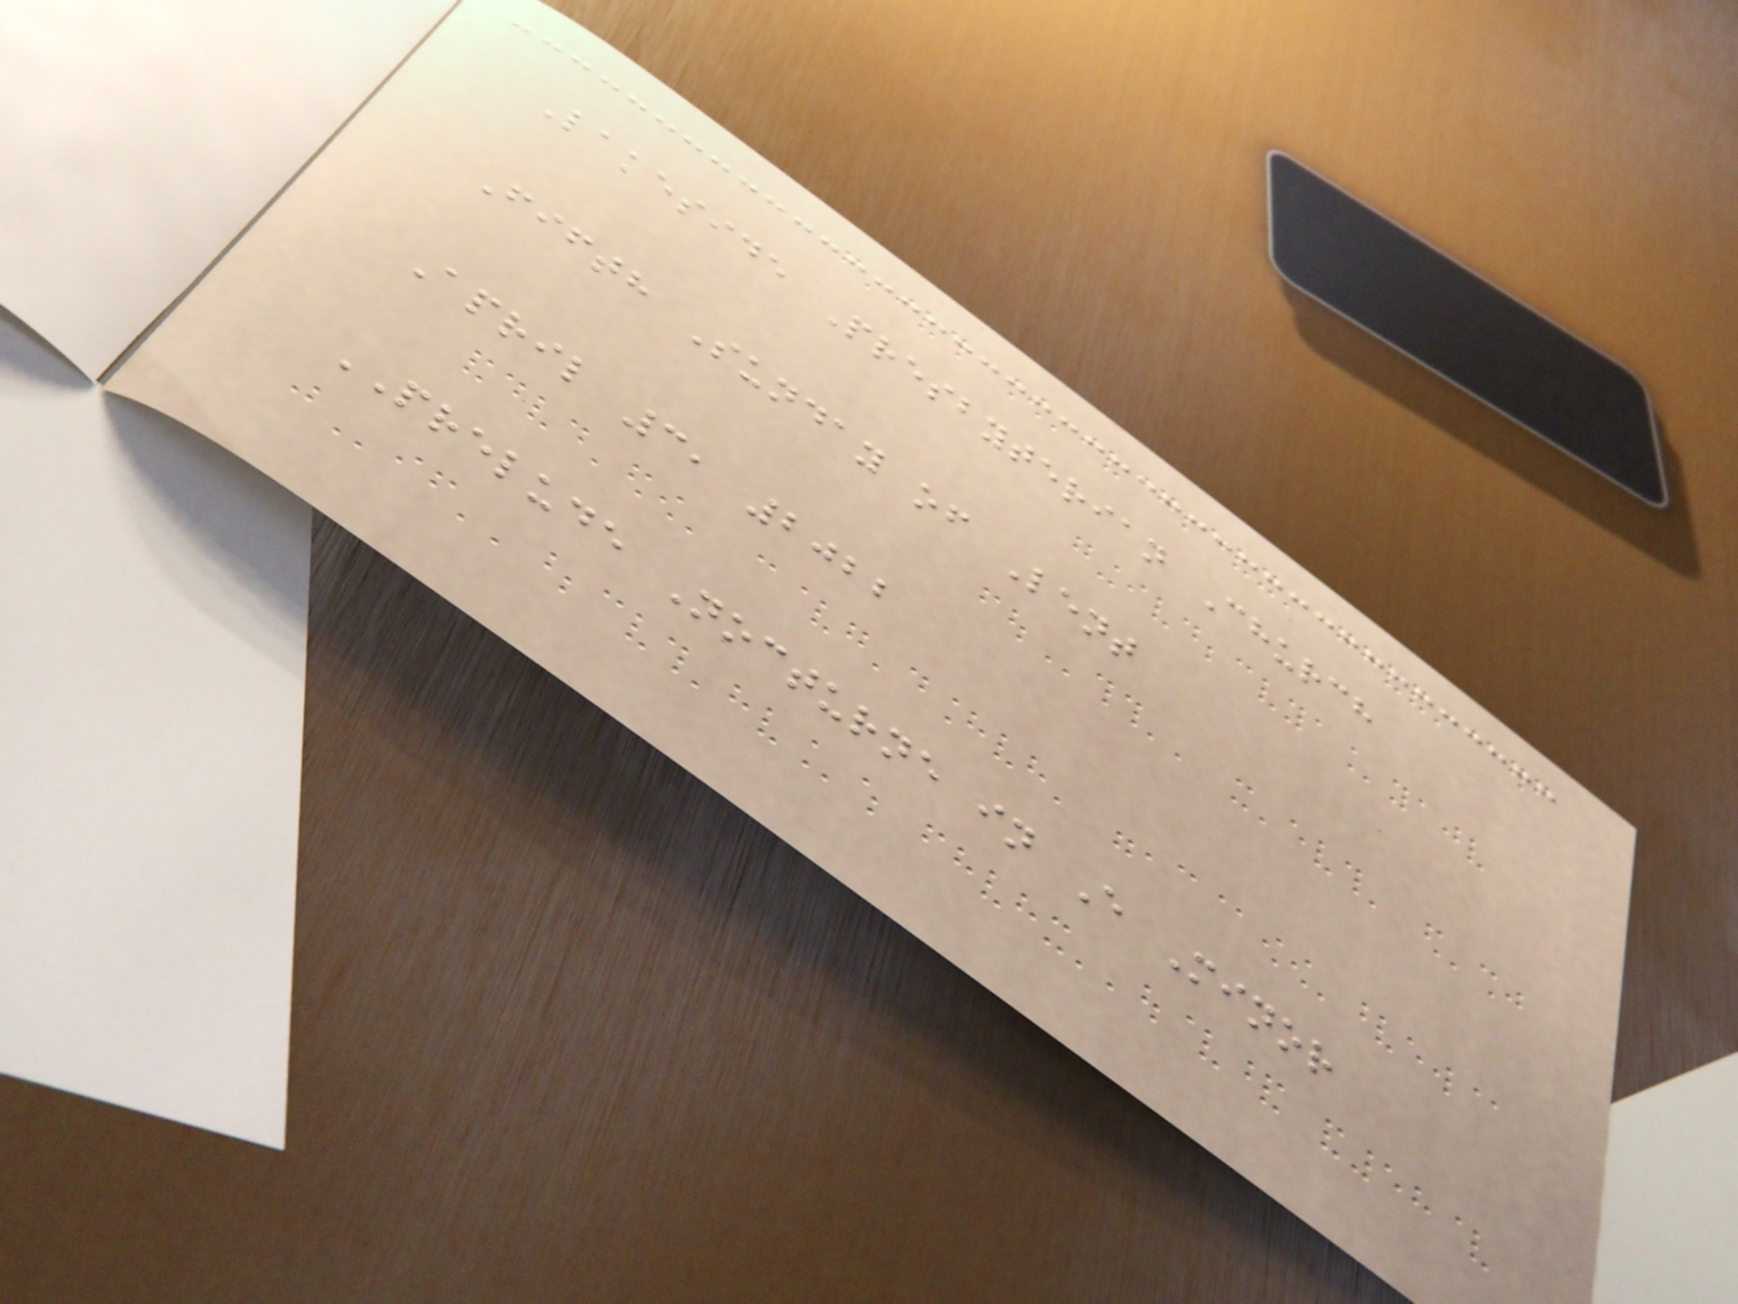Lakeside Presbyterian Church
Fifth Sunday of Lent
April 3, 2022
PRELUDE Nocturne in E Minor
